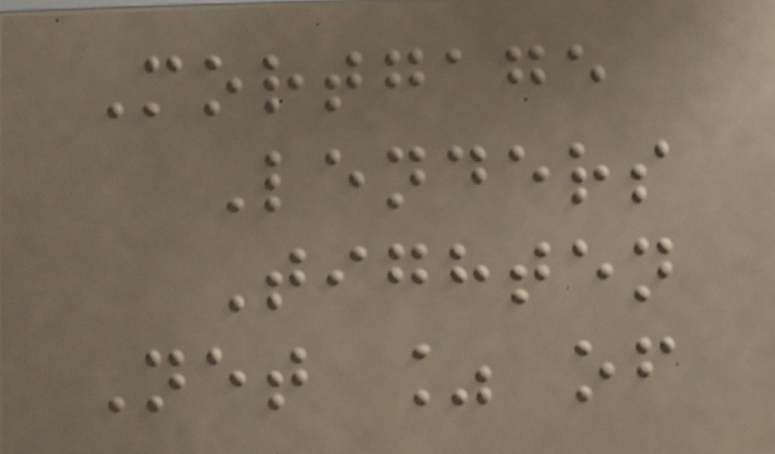Mortgage
Lenders
Tighten
Net % of
